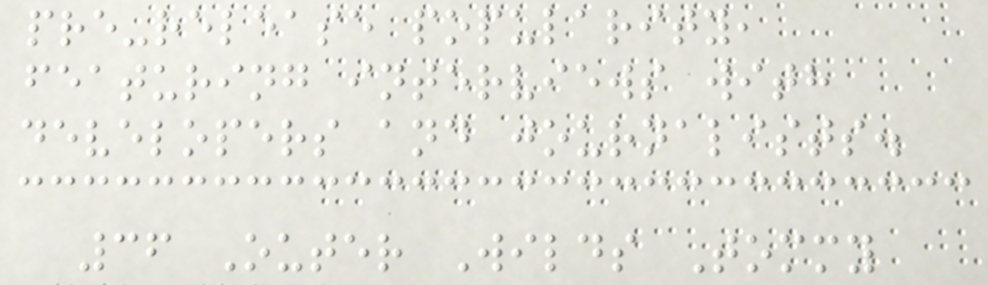pre-release popularity,
featuring interviews with
developers and journalists.
36 Outer Wilds Tommy
